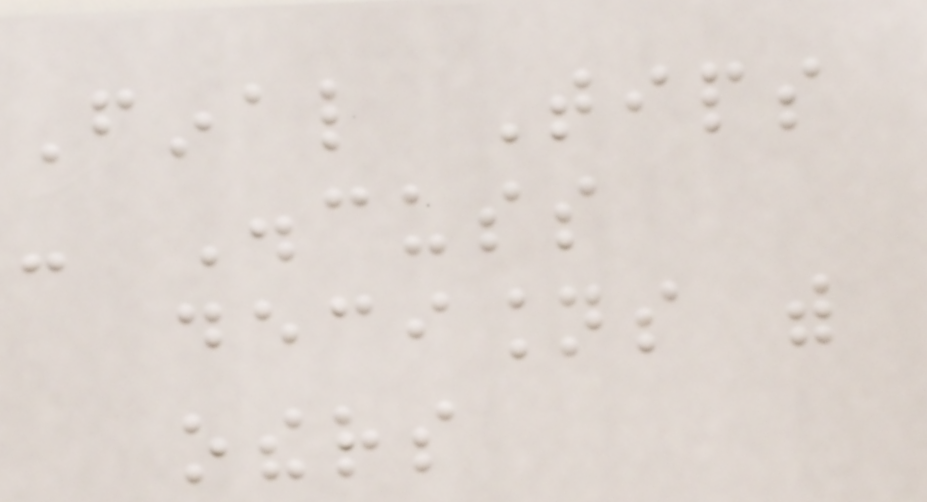Final Tips
- Discuss
decisions with
others
